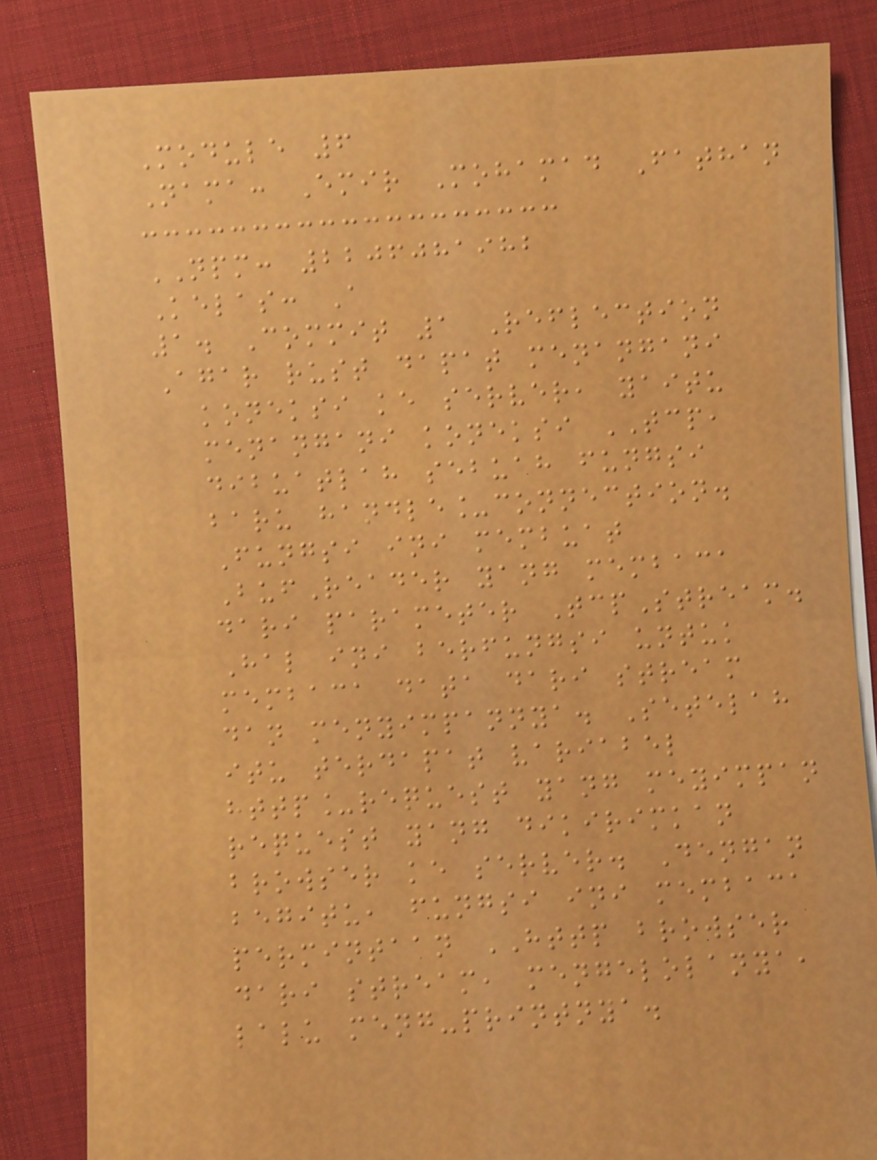Module 6
Nama: Emir Mohamad Fathan
NPM: 2206081982
Kelas: A
1. Commit 1 Reflection
Agar rust dapat menangani
koneksi ke server, yaitu
menangani koneksi TCP,
dibuatlah sebuah fungsi
baru handle_connection.
Fungsi ini membuat
BufReader yang membaca
dari parameter TcpStream.
Hal ini berfungsi untuk
membaca data dari stream
dan menyimpannya. Setelah
itu terdapat variabel
http_request yang meyimpan
request yang dikirimkan
browser ke server. Dengan
begitu, fungsi ini membaca
permintaan HTTP browser
dari stream, mengelolanya,
lalu meng-printnya.
